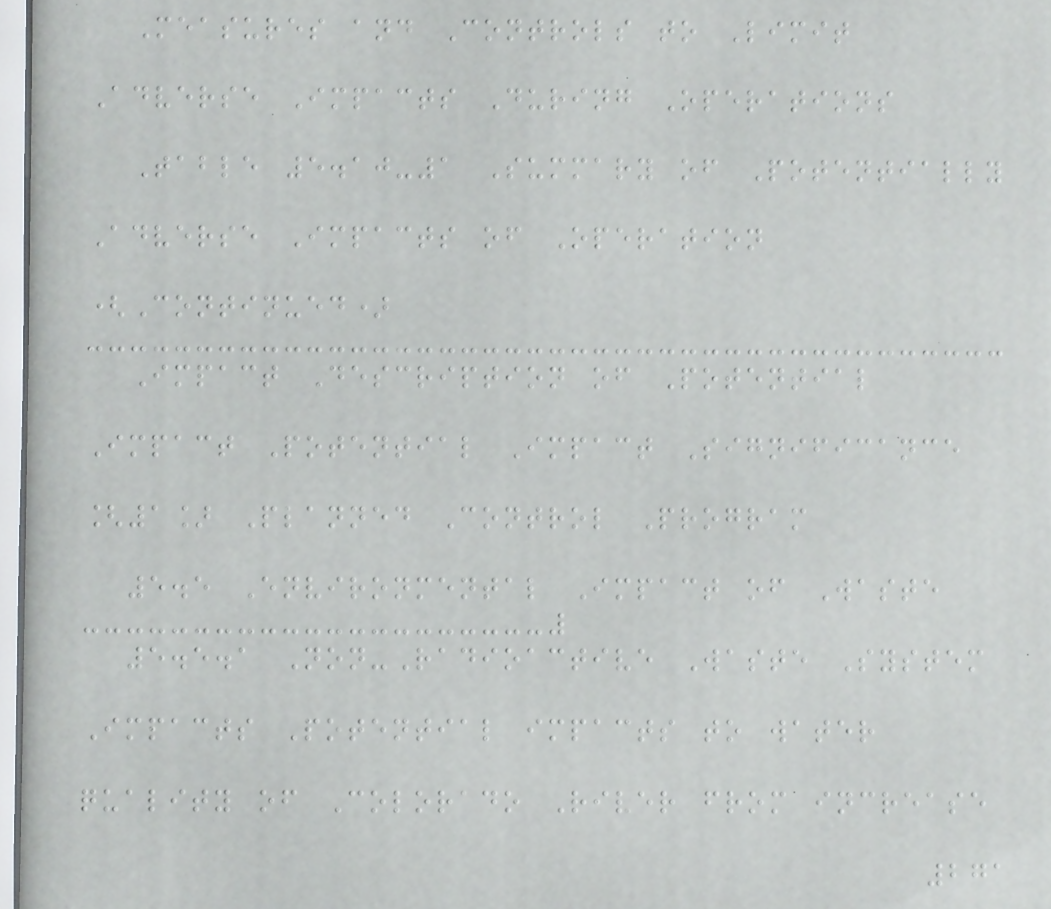Measures and Controls to Limit
Adverse Impacts During Operations
Table 5.10-1 Summary of Potentially
Adverse Impacts of Operation
(Continued)
Impact Description of Potential
Impact Potential Impact Significance
[1] Planned Control Program
5.5 Environmental Impact of Waste
5.5.1 Non-Radioactive Waste System
Impacts Potential impacts to water
quality of Colorado River from increase
271
